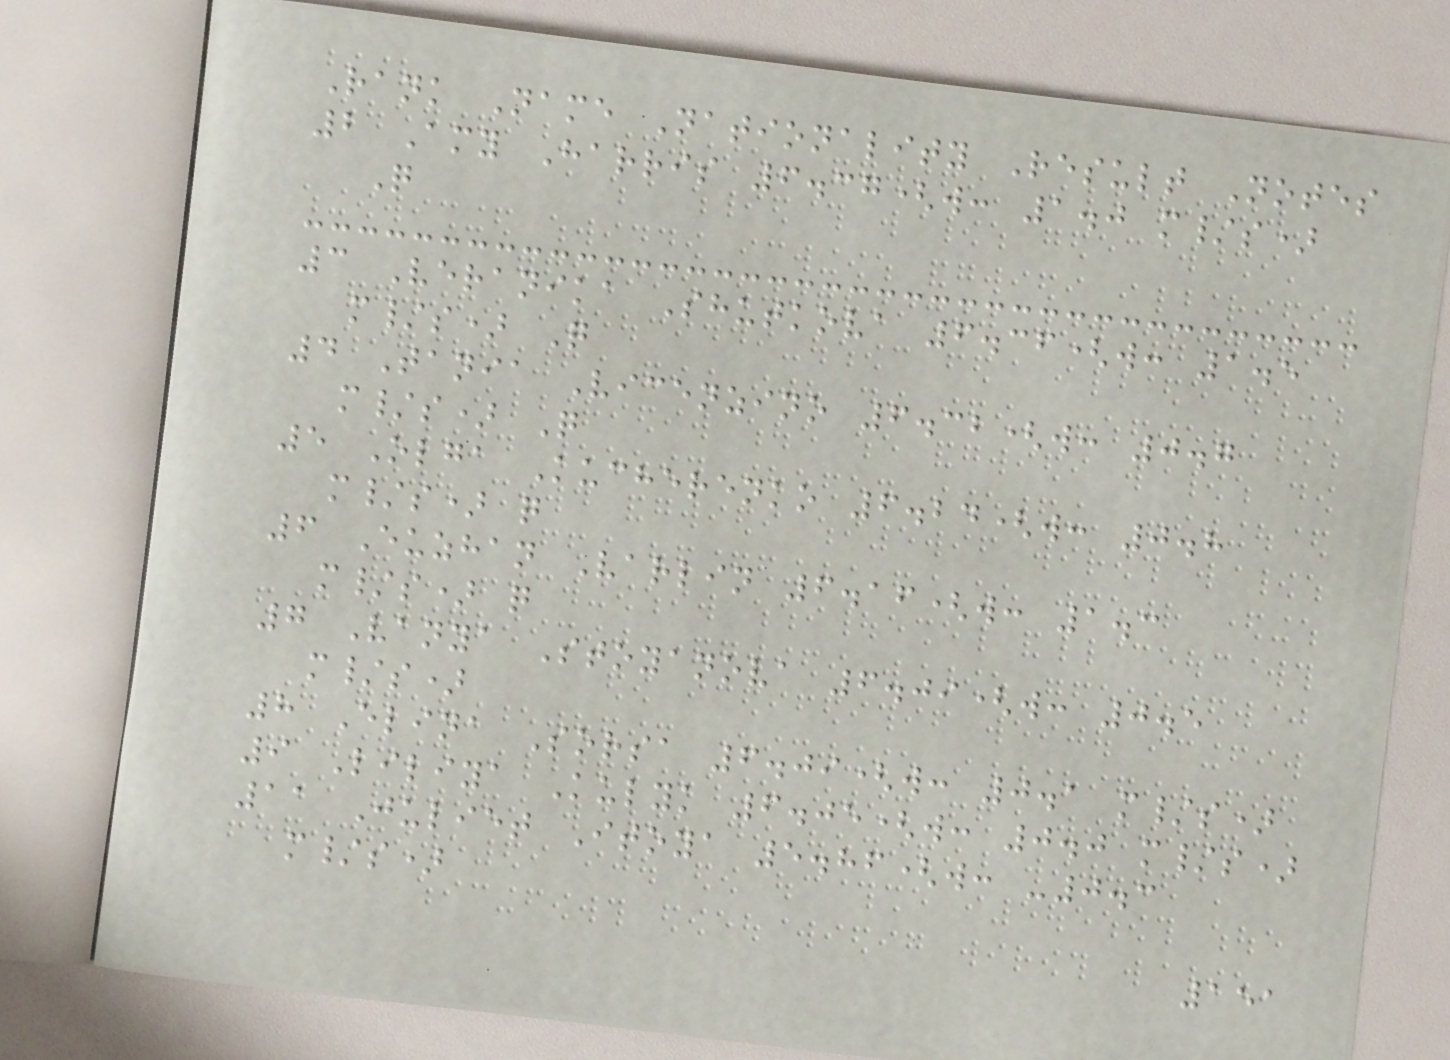Rank Name Nationality Result Notes
2 Amy Harris 6.37(w: 1.0 m/s)
Q
3 Veranika Shutkova 6.36(w: 1.5
m/s) Q
4 Tania Vicenzino 6.32(w: 0.7
m/s) Q
5 Olga Kucherenko 6.24(w: 0.8
m/s) q
6 Euzhan Varlin 6.16(w: 1.3
m/s) q
7 Vanya Stoyanova 6.09(w: 0.5
m/s)
8 Elina Sorsa 6.09(w: 0.1 m/s)
9 Liliya Kulyk 6.05(w: 0.0 m/s)
11 Juliet Itoya 5.86(w: -0.3
m/s)
151
